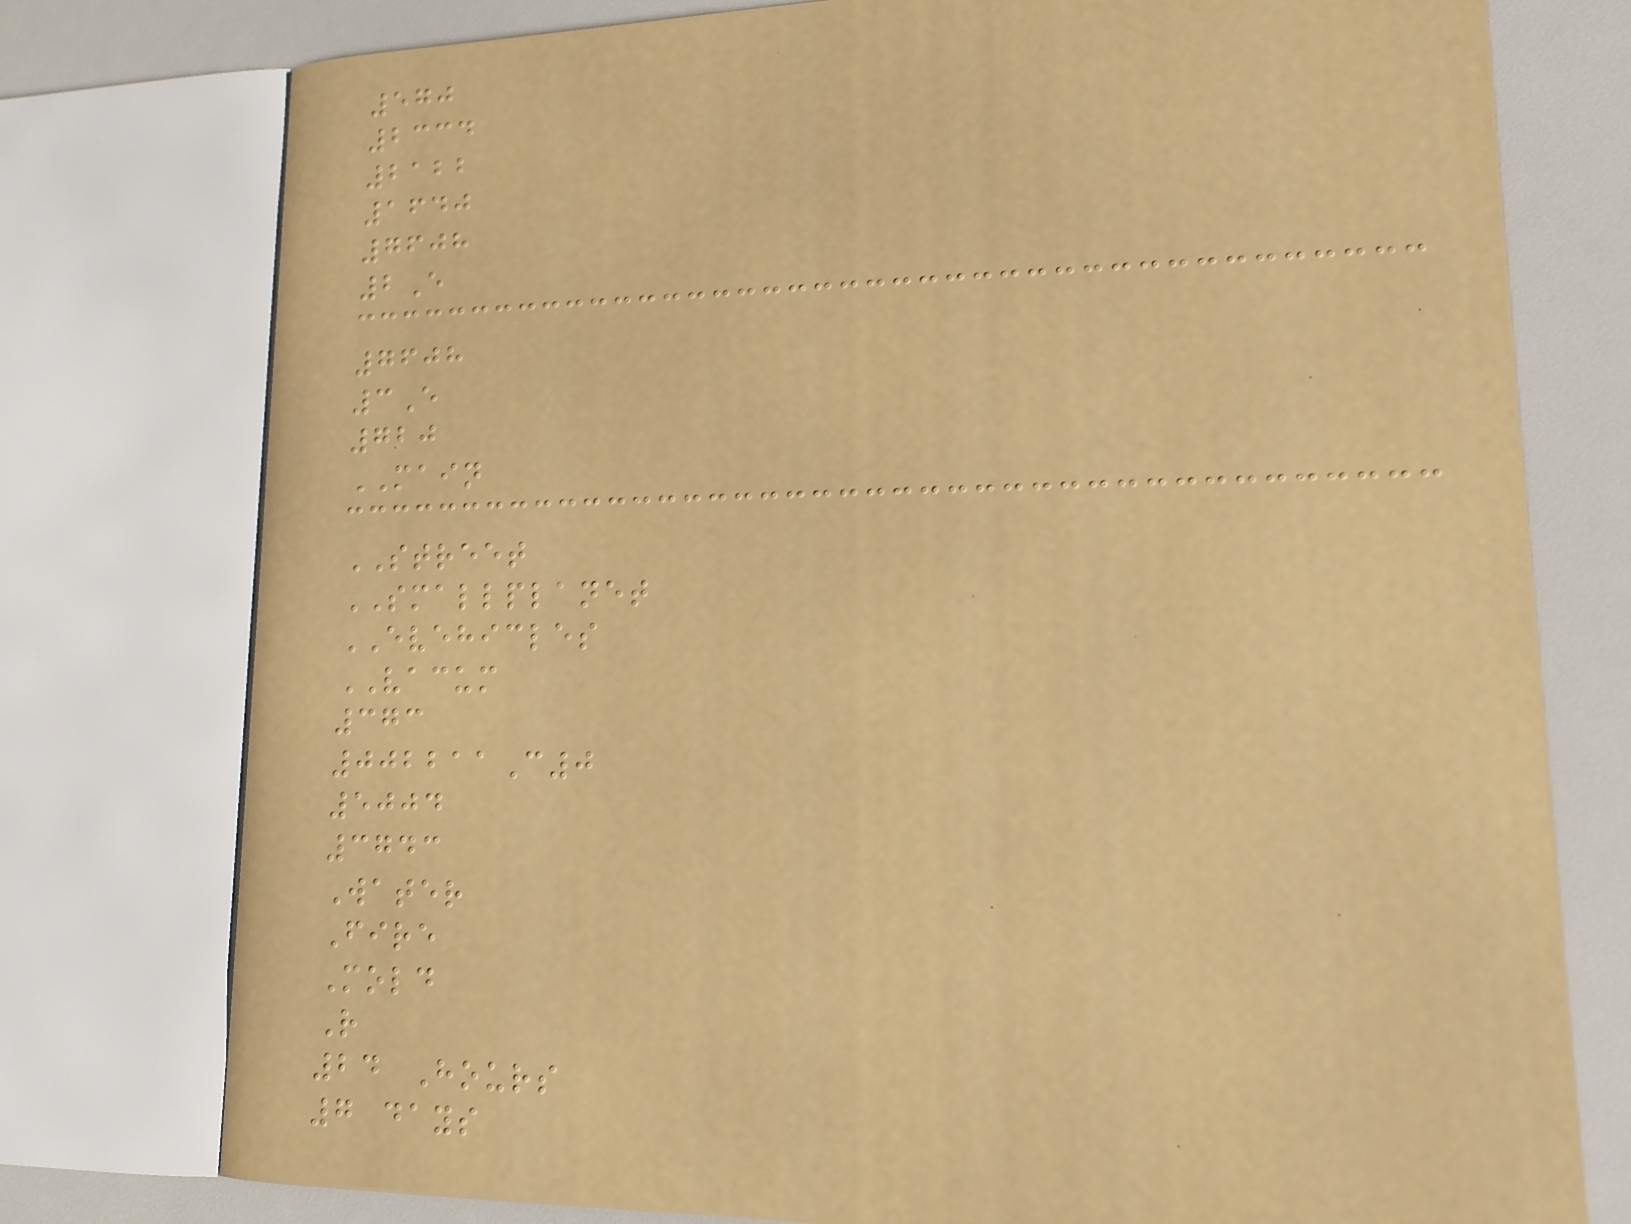570
2334
2122
1640
7608
2E
7608
3E
720
MAIN
STREET
SMALLPLANET
EVEHICLES
VACUM
373
002211C0
5004
3743
Water
Fire
Mold
R
24 Hours
7 days
